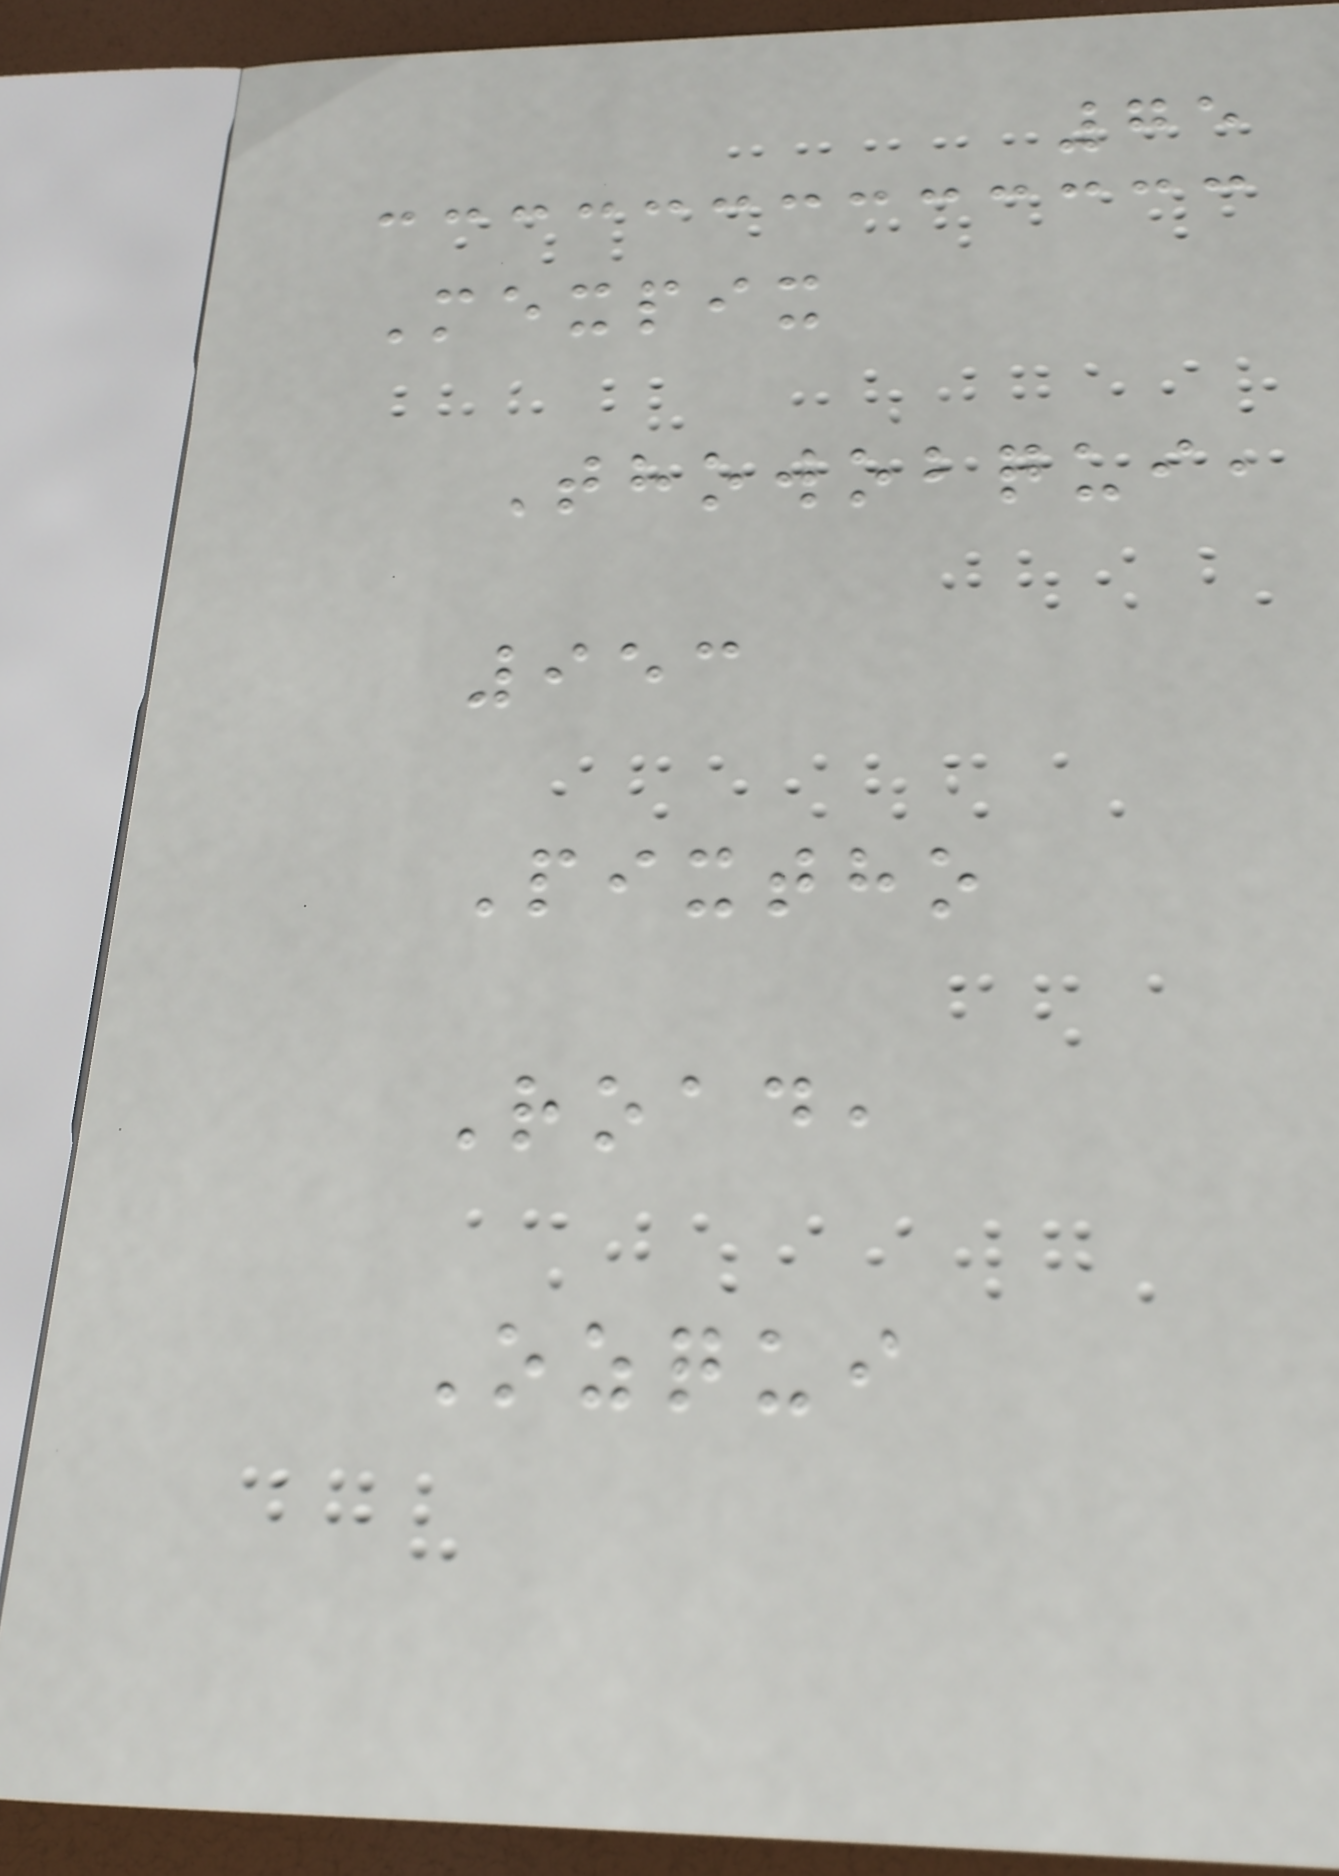75
Mexpix
Thowobqui,
953
Pixtho
Road,
Ozqui
